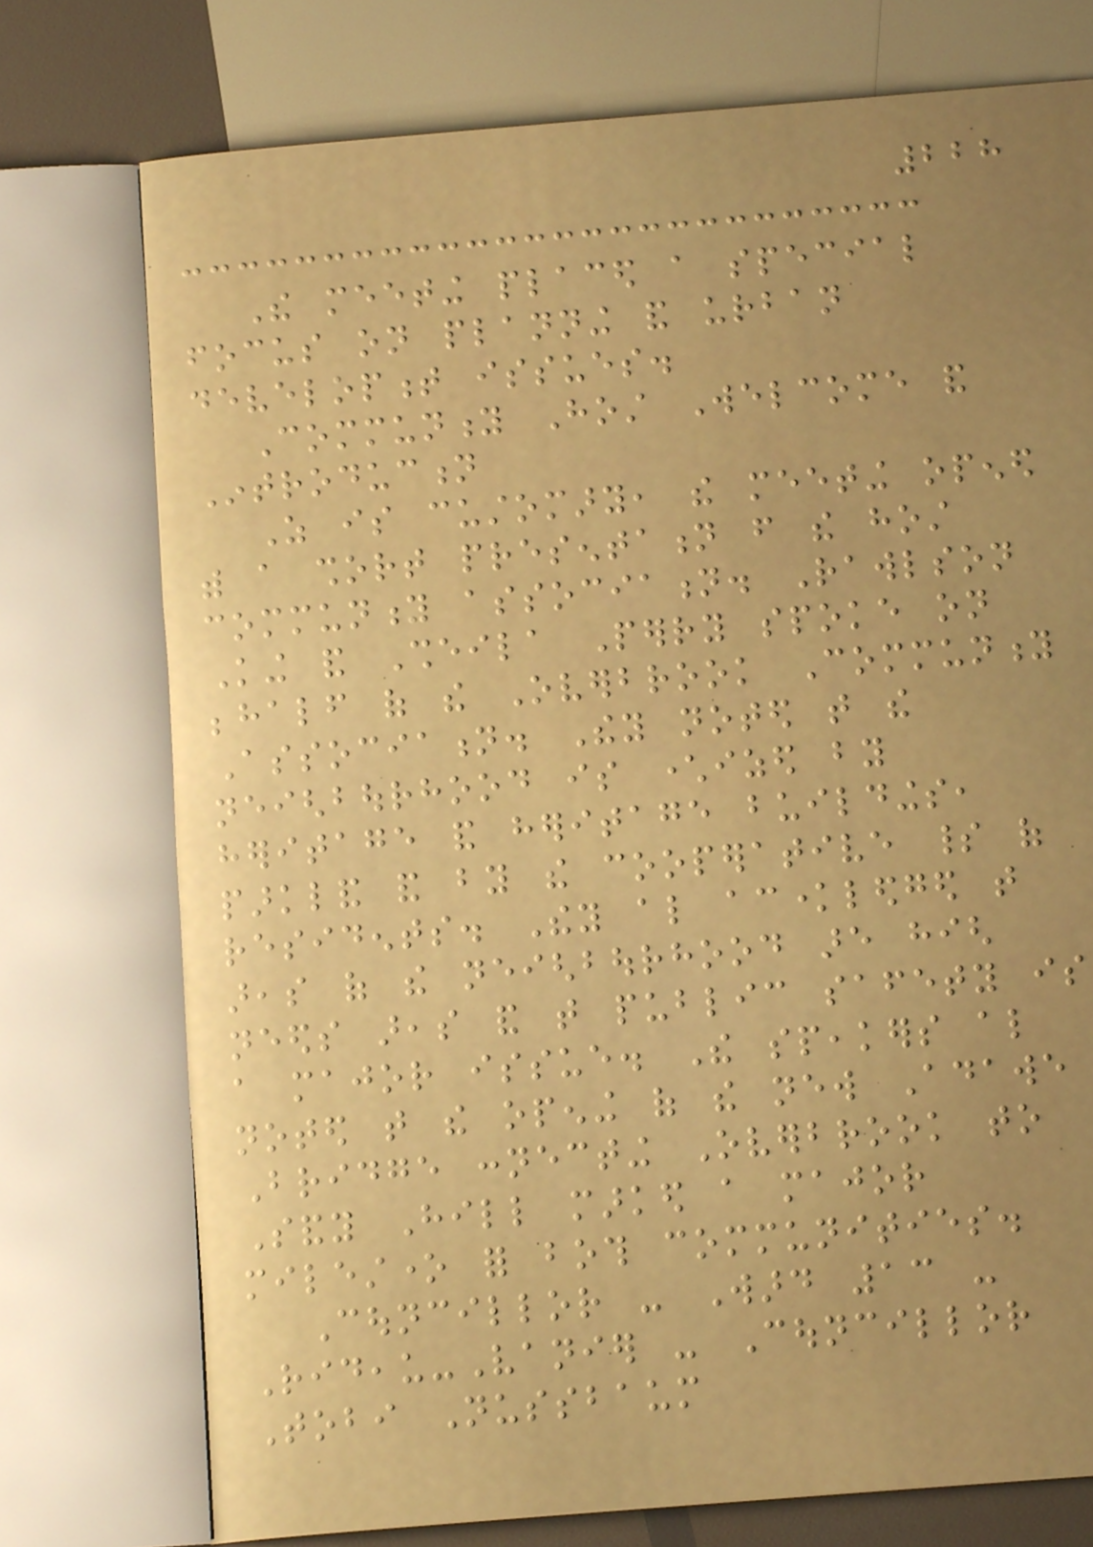228
The meeting placed a special
focus on planning and urban
development issues.
Community Host Welcome and
Introduction
As is customary, the meeting opened
with a short presentation from the host
community association. Rawlson
King and Sheila Perry spoke on
behalf of the Overbrook Community
Association. They noted that the
neighbourhood is characterized by
heritage and heritage buildings,
parkland and by the cooperative spirit of
residents. They also acknowledged that
areas of the neighbourhood are high
needs areas and that public safety is
a major issue. The speakers also
noted that the opening of the new Adawe
Bridge connecting Overbrook to
Sandy Hill marked a major
milestone for both communities.
Councillor - Ward 13 -
Rideau-Vanier - Councillor
Tobi Nussbaum
